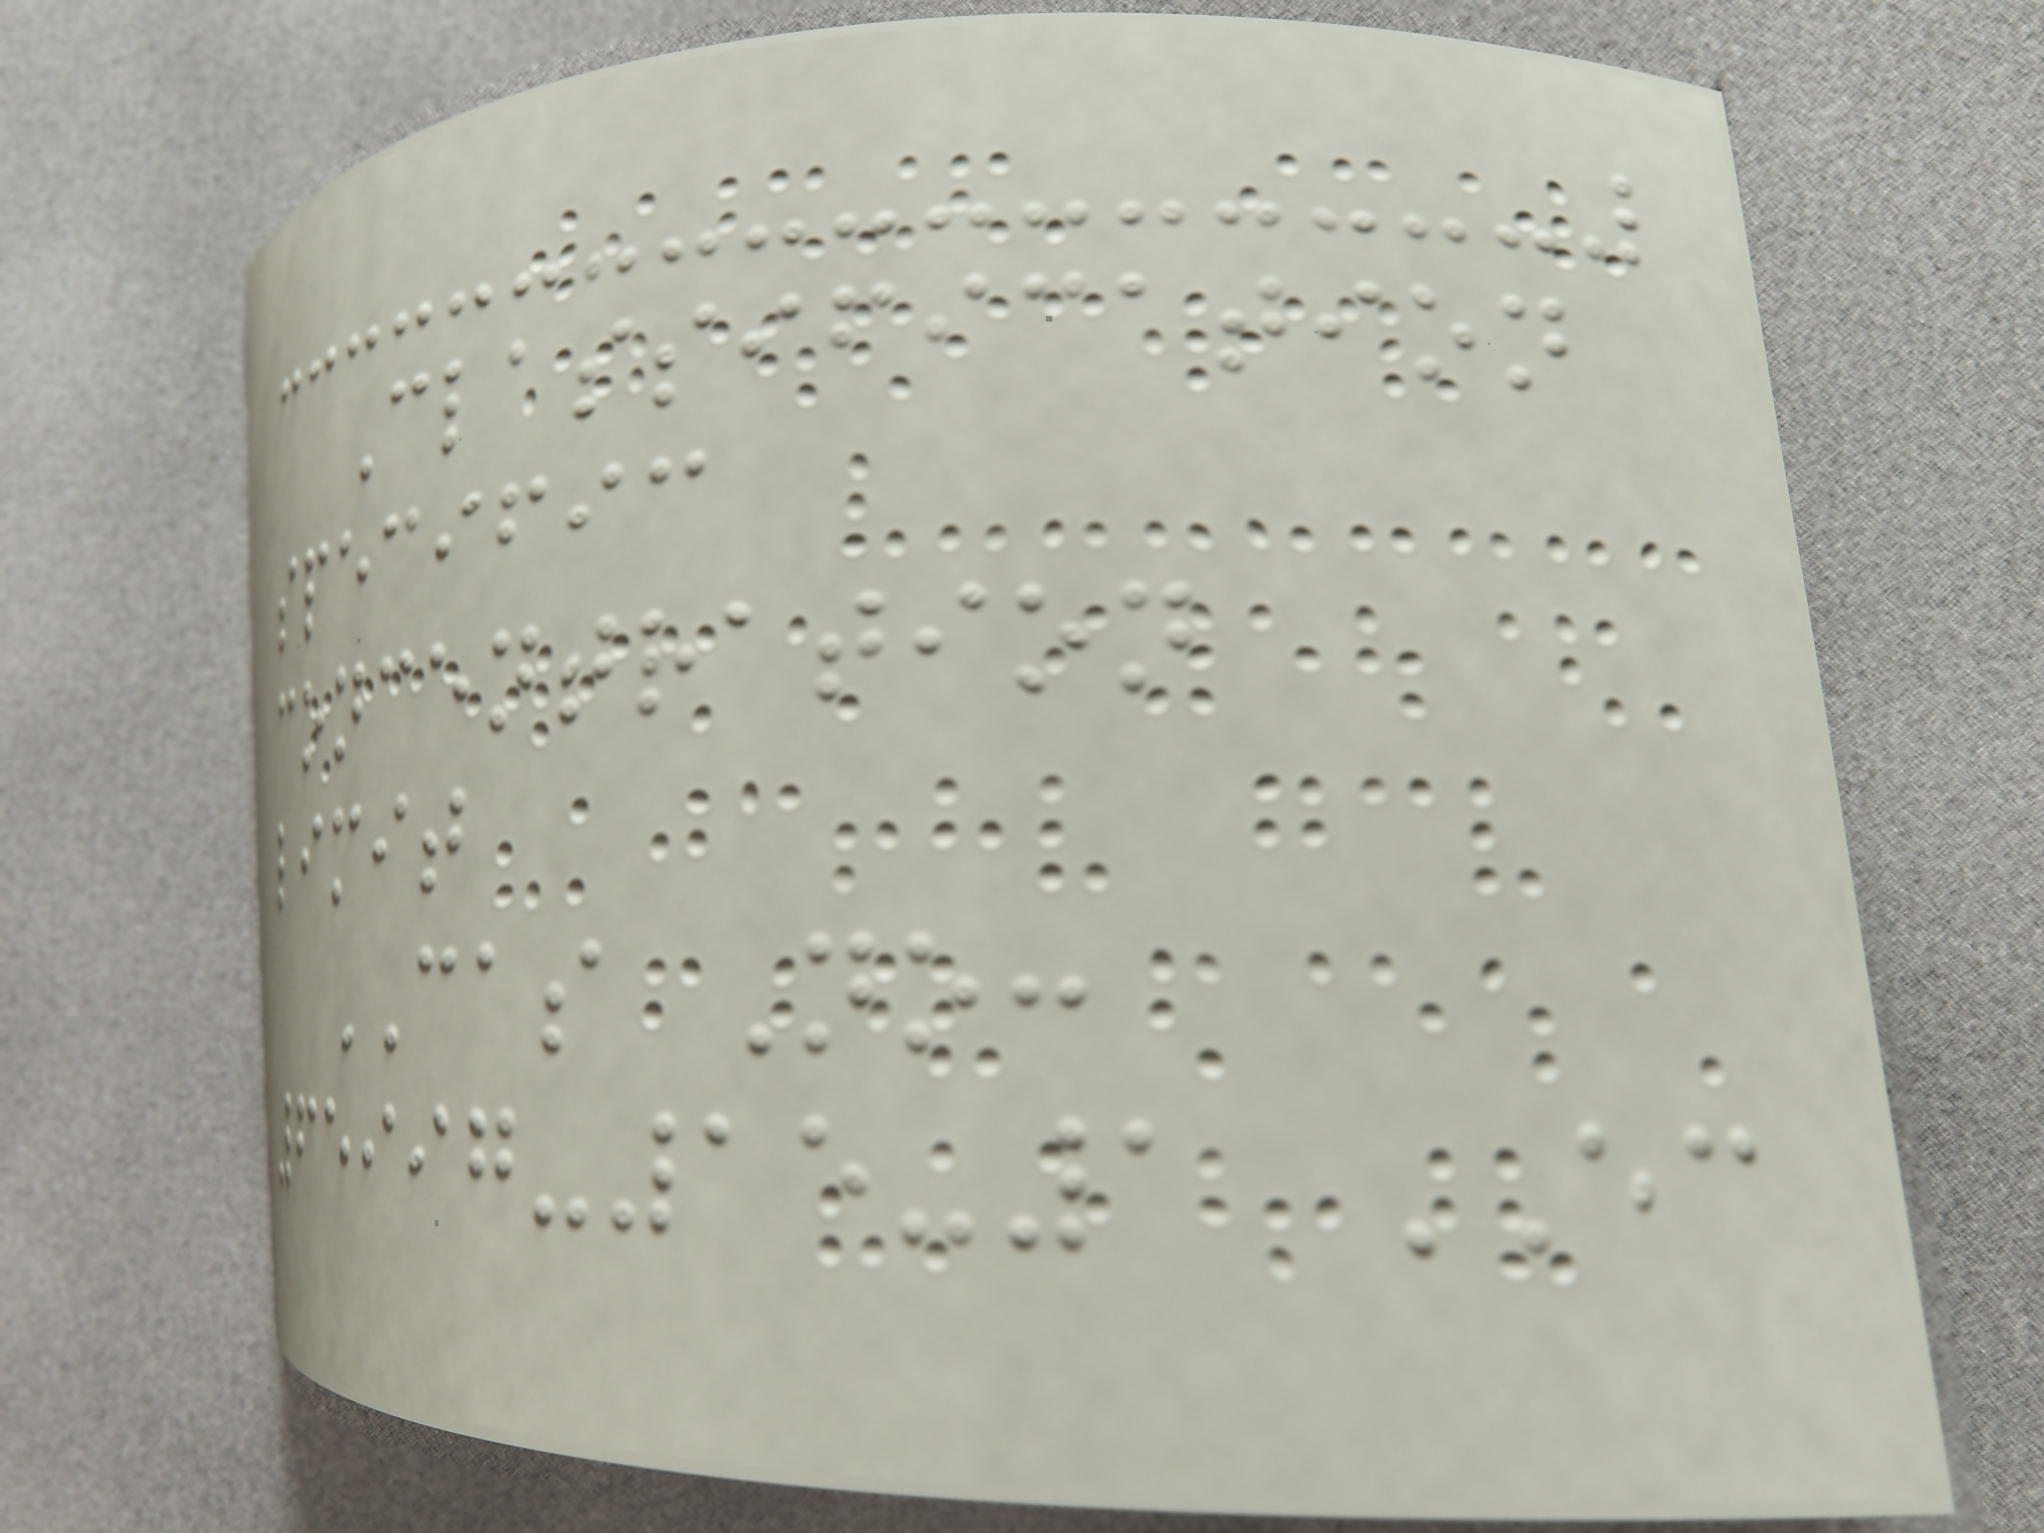Classification
specific
concentration
limit
CAS No:
65997-15-1 EC
